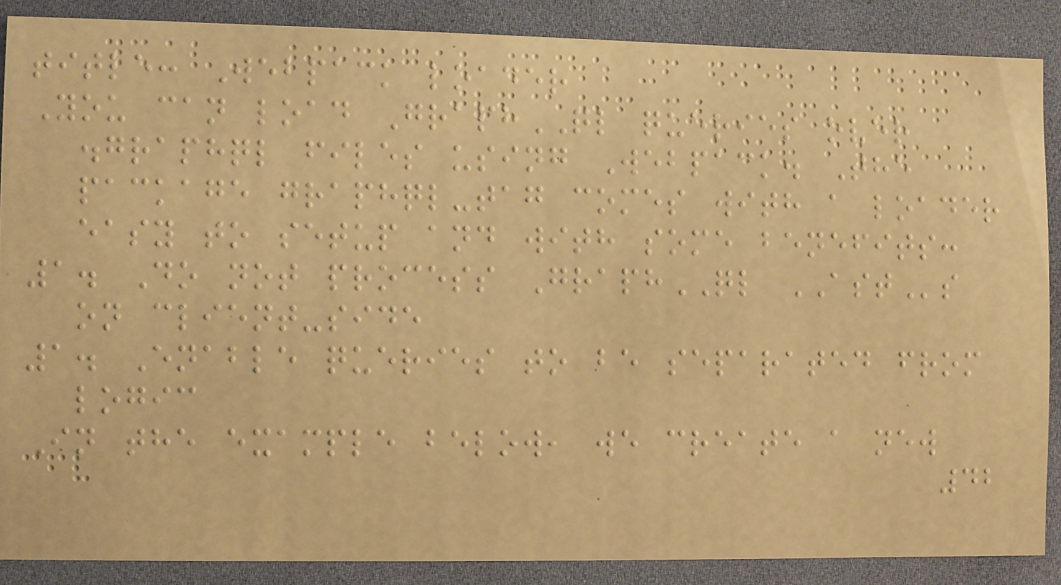title: Webpack loader
You can load GraphQL queries over
.graphql files using Webpack. The
package graphql-tag comes with a loader
easy to setup and with some benefits:
1. Do not process GraphQL ASTs
on client-side
1. Enable queries to be separated from
logic
In the example below, we create a new
42
